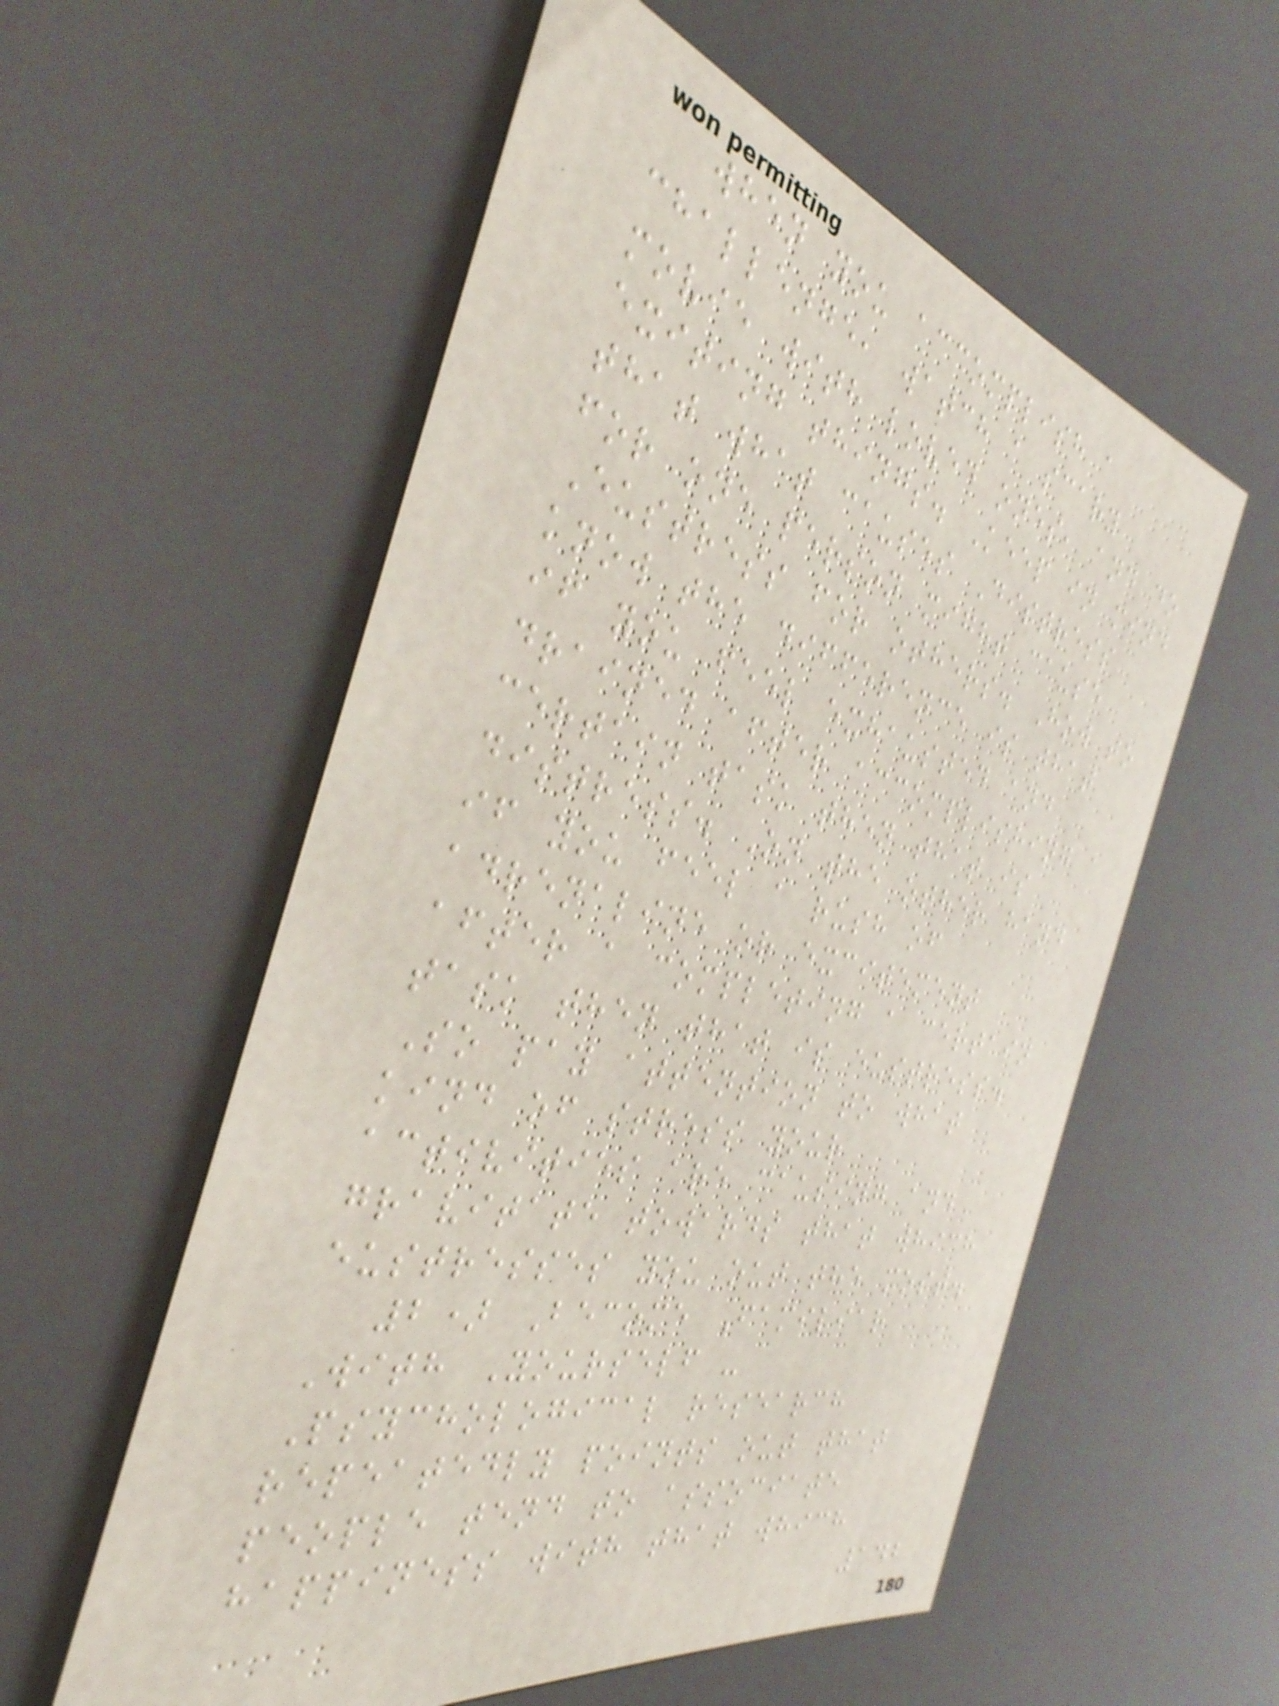when you accomplish a
challenge, watch a scary
movie with loved ones, and do
exiting things. Keep in mind
that what causes Distress
for one person might cause
Eustress for others. How to
know the difference is that
if you feel exhausted and
drained after accomplishing a
certain task then that is
distress. On the other hand
if you feel a rush of
adrenaline or excitement
after a completing a certain
task then that is eustress.
So pay attention to what
kind of stress your
activities are causing and
gravitate towards that which
eustresses you out the most.
2) Become Familiar
With Yourself -
Psychological research
repeatedly points out that
people tend to associate
happiness with that which
142
